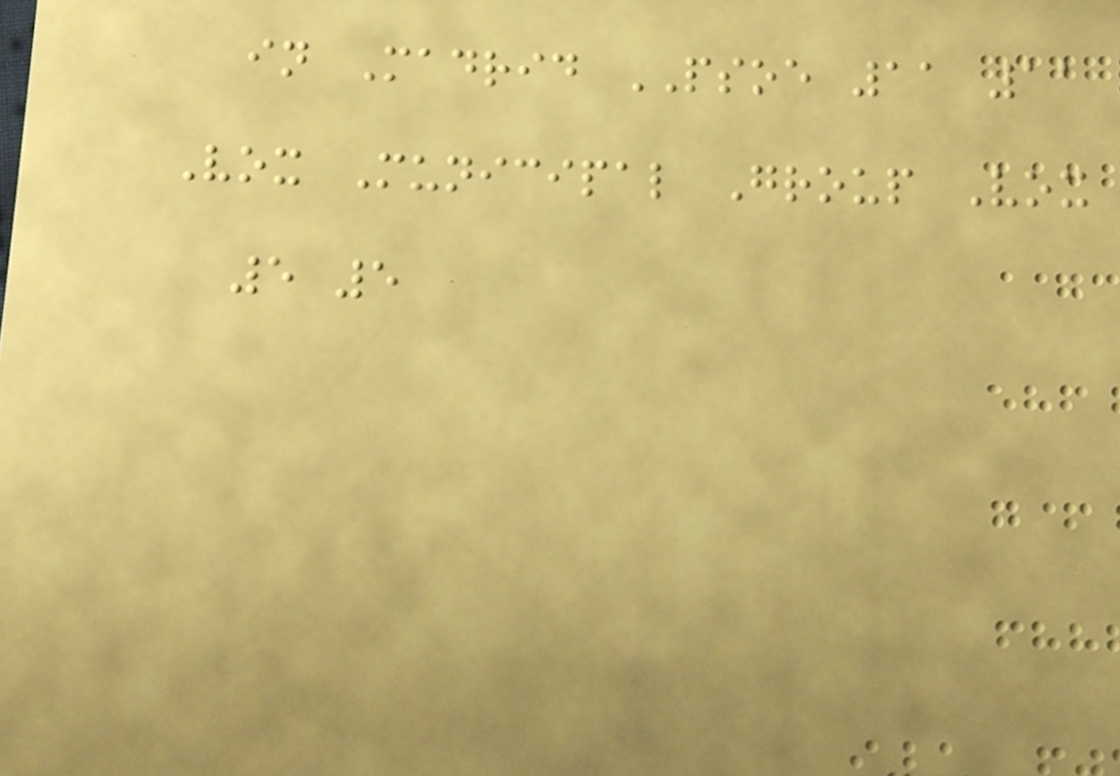in Madrid PSOE 11 11
Vox Municipal Group Vox
5 5
